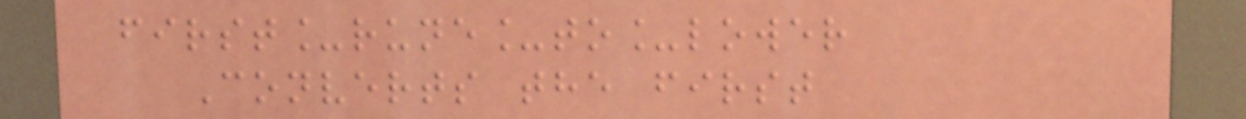first_rune_to_lower
Converts the first
